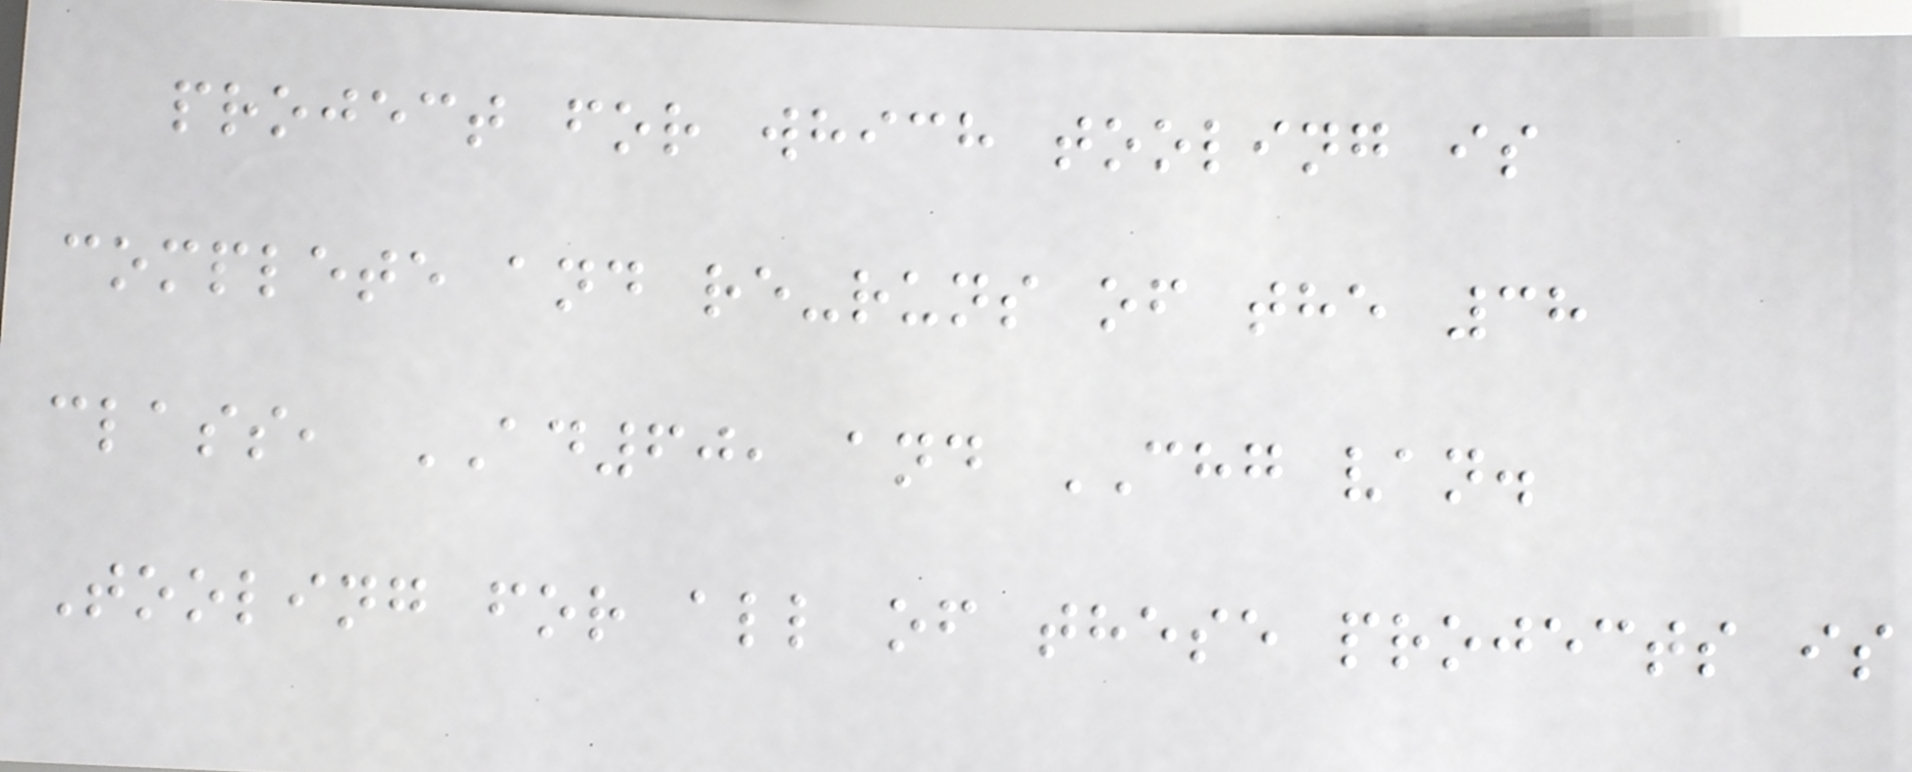project for which tooling is
complete and re-runs of the 38
class, AD60, and CHG van.
Tooling for all of these projects is
